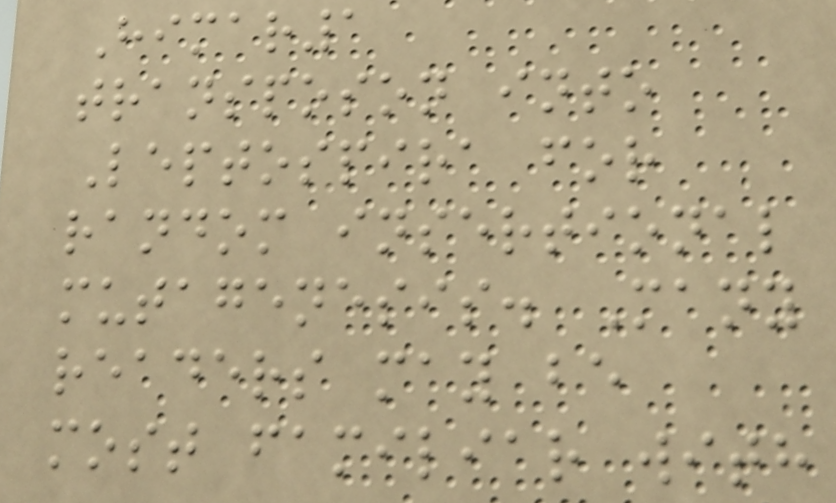Himar1
transposon into
Leptospira for
random insertional
mutagenesis. Many
readers may be
most familiar with
